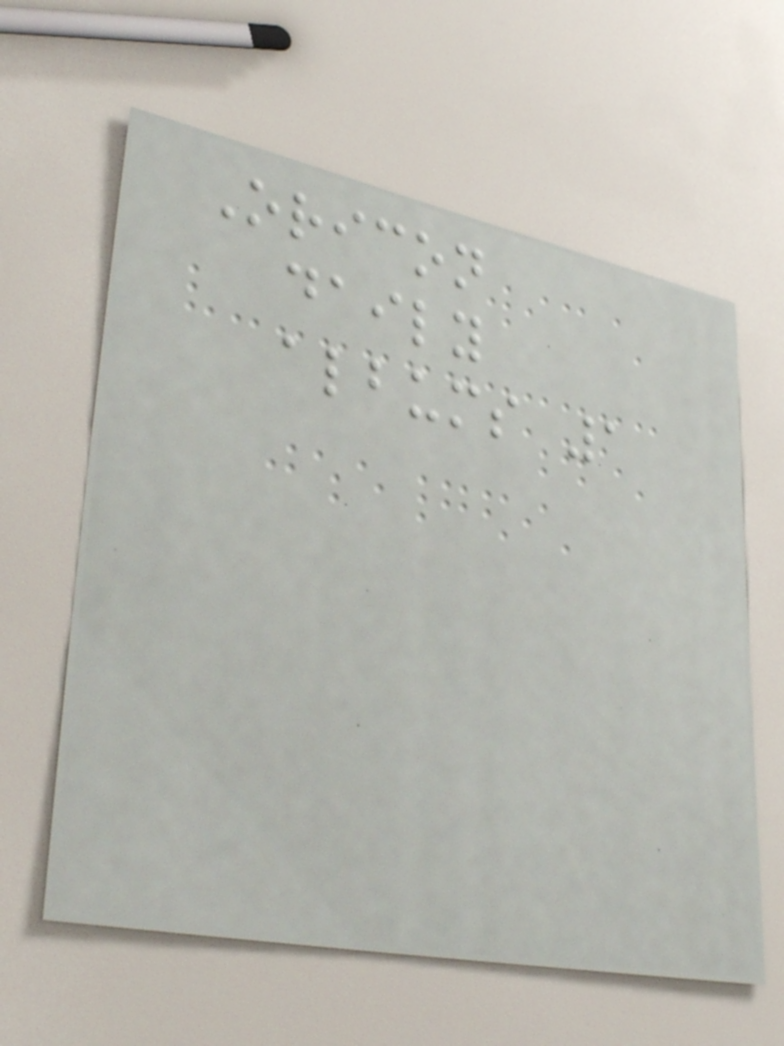Oricon
daily
albums 1
